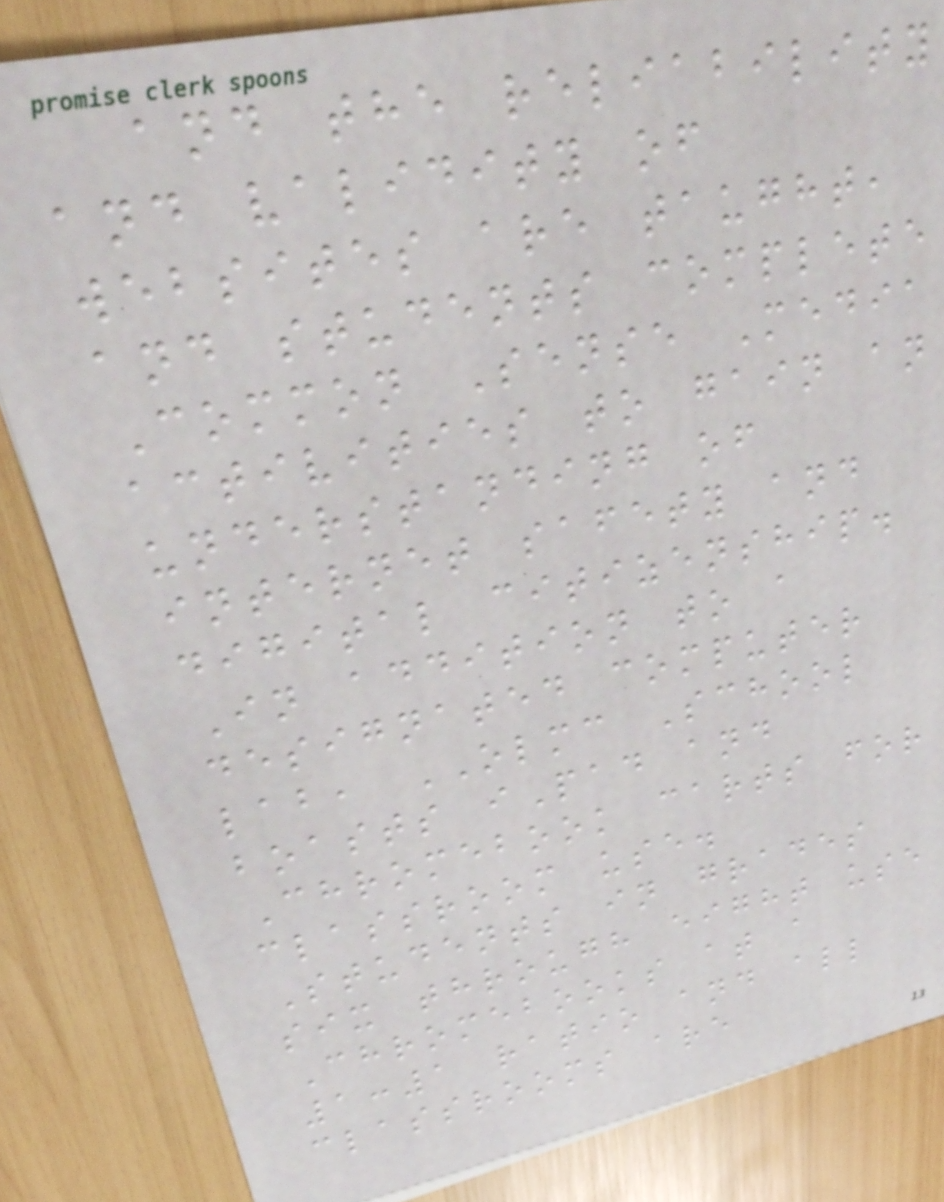and the reliability
and validity of
websites are taught,
and students complete
Common Sense Media
activities to gain an
understanding of
internet safety and
digital citizenship.
In addition to a
designated computer
lab, OLMC School
boasts iPad and
Chromebook carts for
classroom use.
Students in grades
six through eight use
Chromebooks at a
1:1 ratio and all
classrooms are
